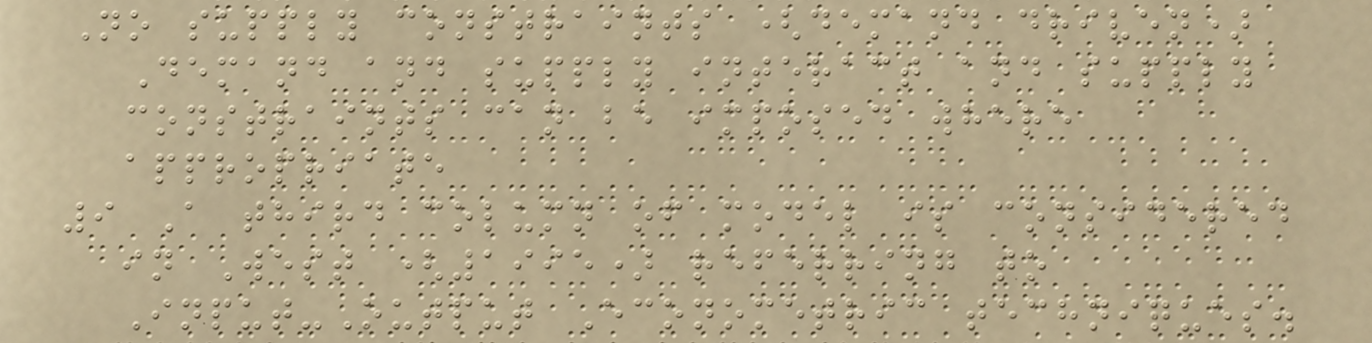No supply constraints (demand driven)
Demand and supply interact and supply
constraints can be imposed where
appropriate
9 A third column of model is considered
in West (1995) referring to
Input-Output Econometric techniques.
